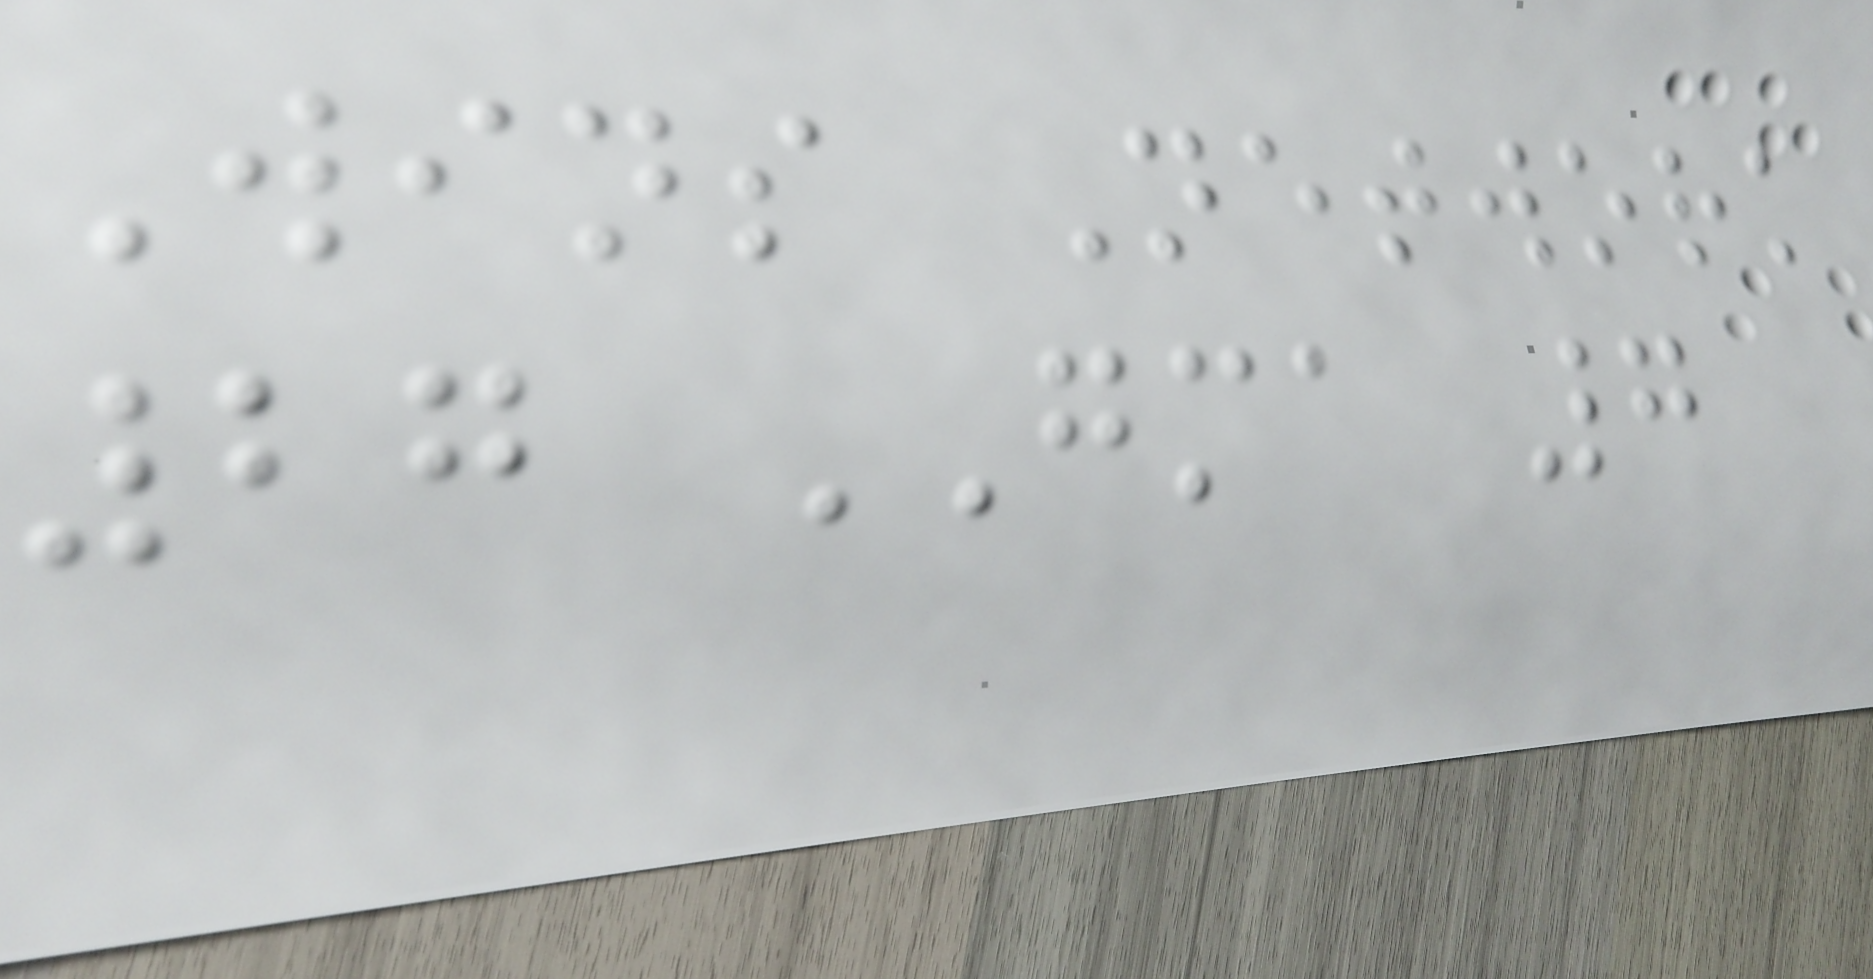Wins Network
27 GMA 7
